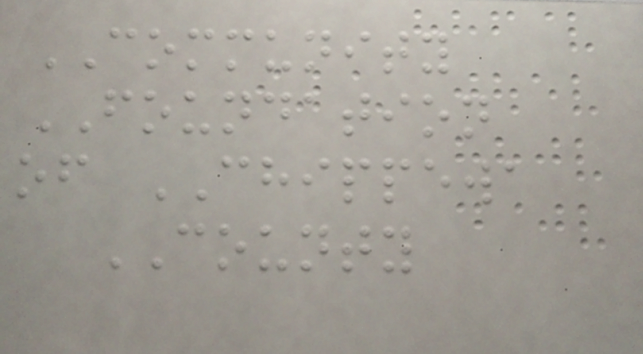COMMUNITY
FOUNDATION
of CHIPPEWA
COUNTY
